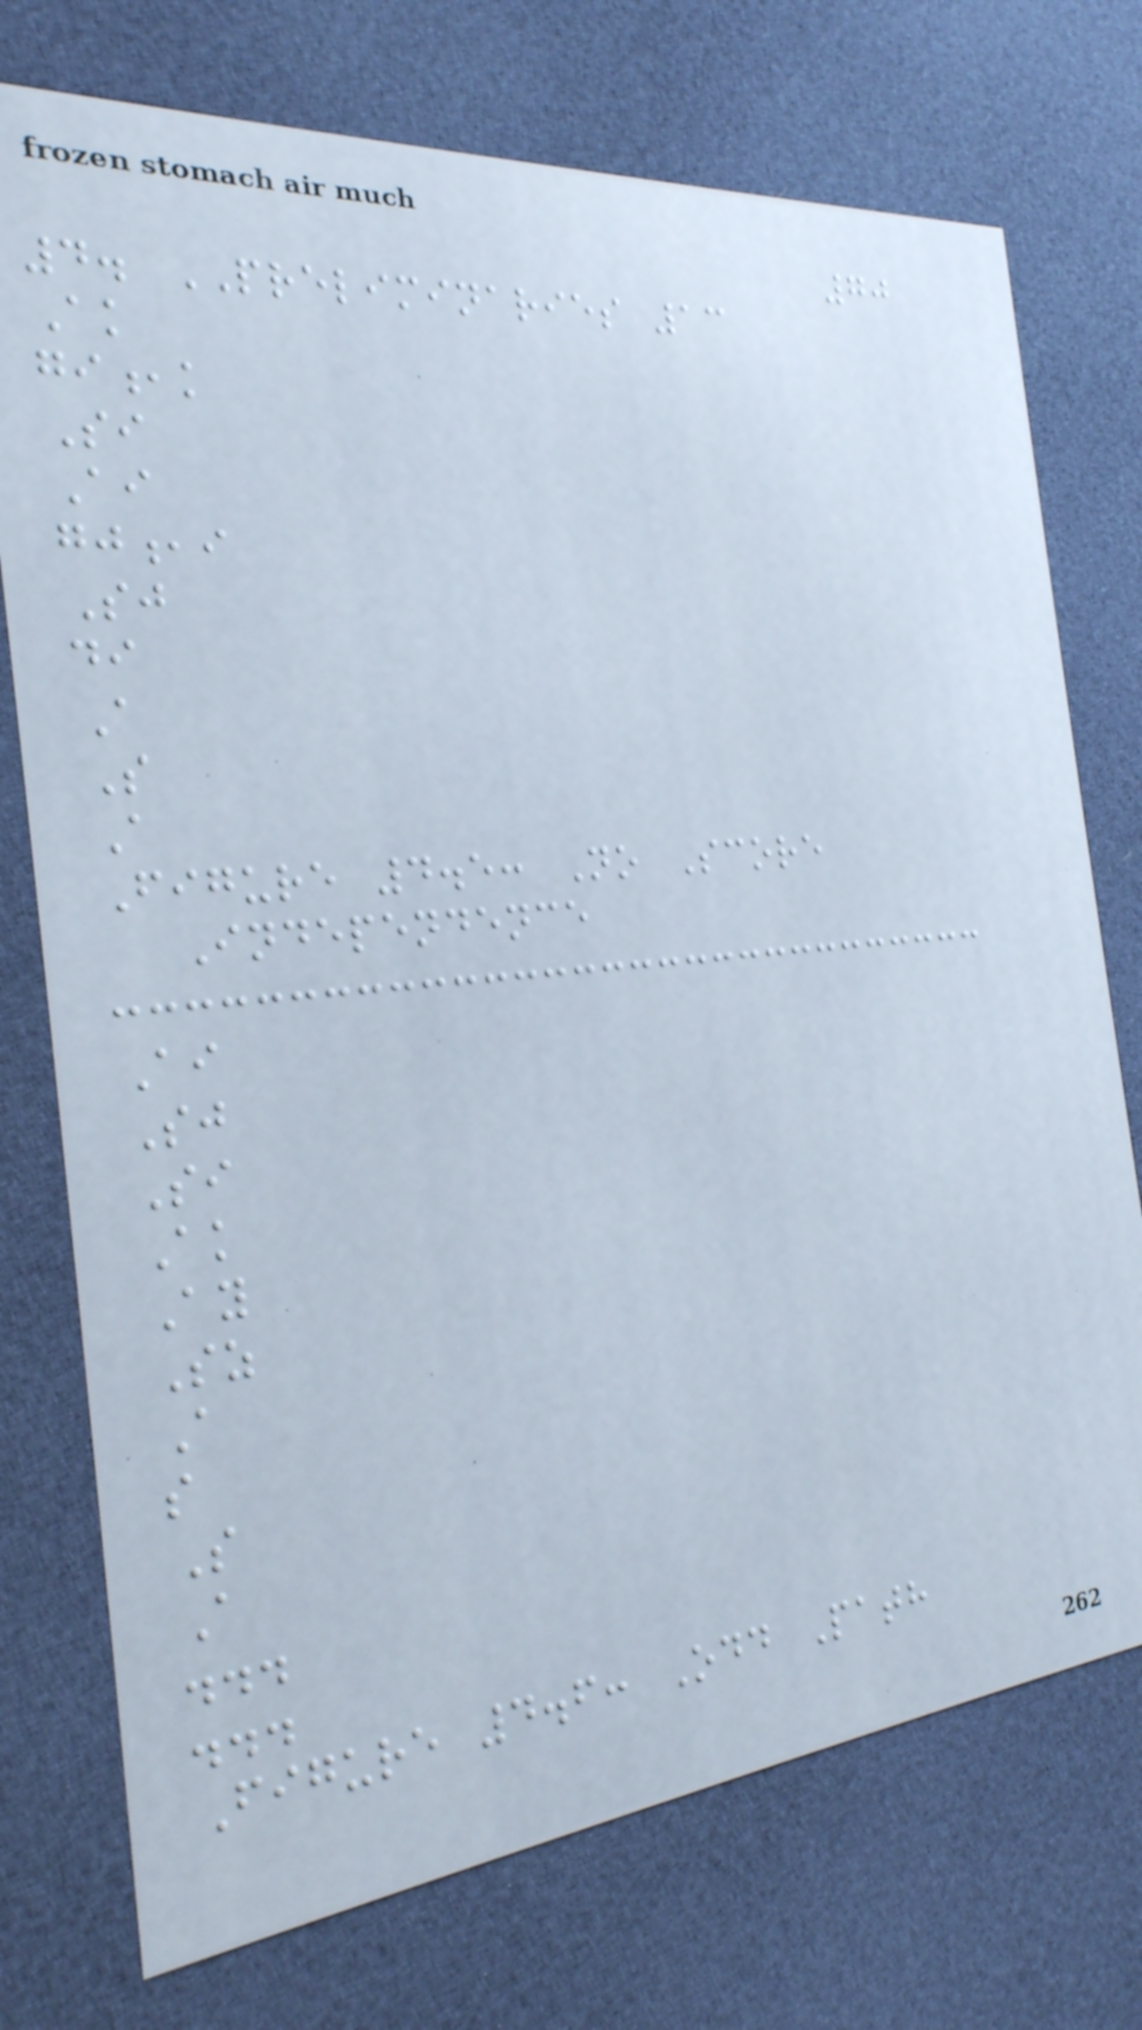70
4. PRELIMINARIES 13
Ak
gi,k
Si
Ai
gj,i
Sj
di
A
S
A
Figure 4.5: No Score
Independence
Ai
Sj
Si
Ak
Ay
Sz
A
s
S
A
...
...
Figure 4.6: Odd Path
